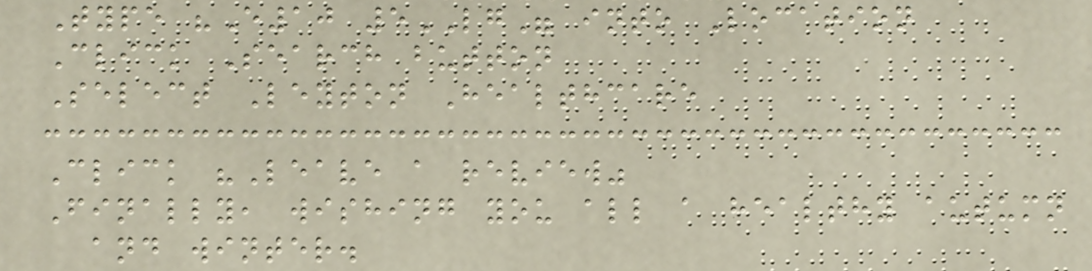Type "E10 5LG" into Location
Click Search button
Select Leyton Healthcare
Click "Leave a review"
Finally, wishing you all a healthy autumn
and winter.
